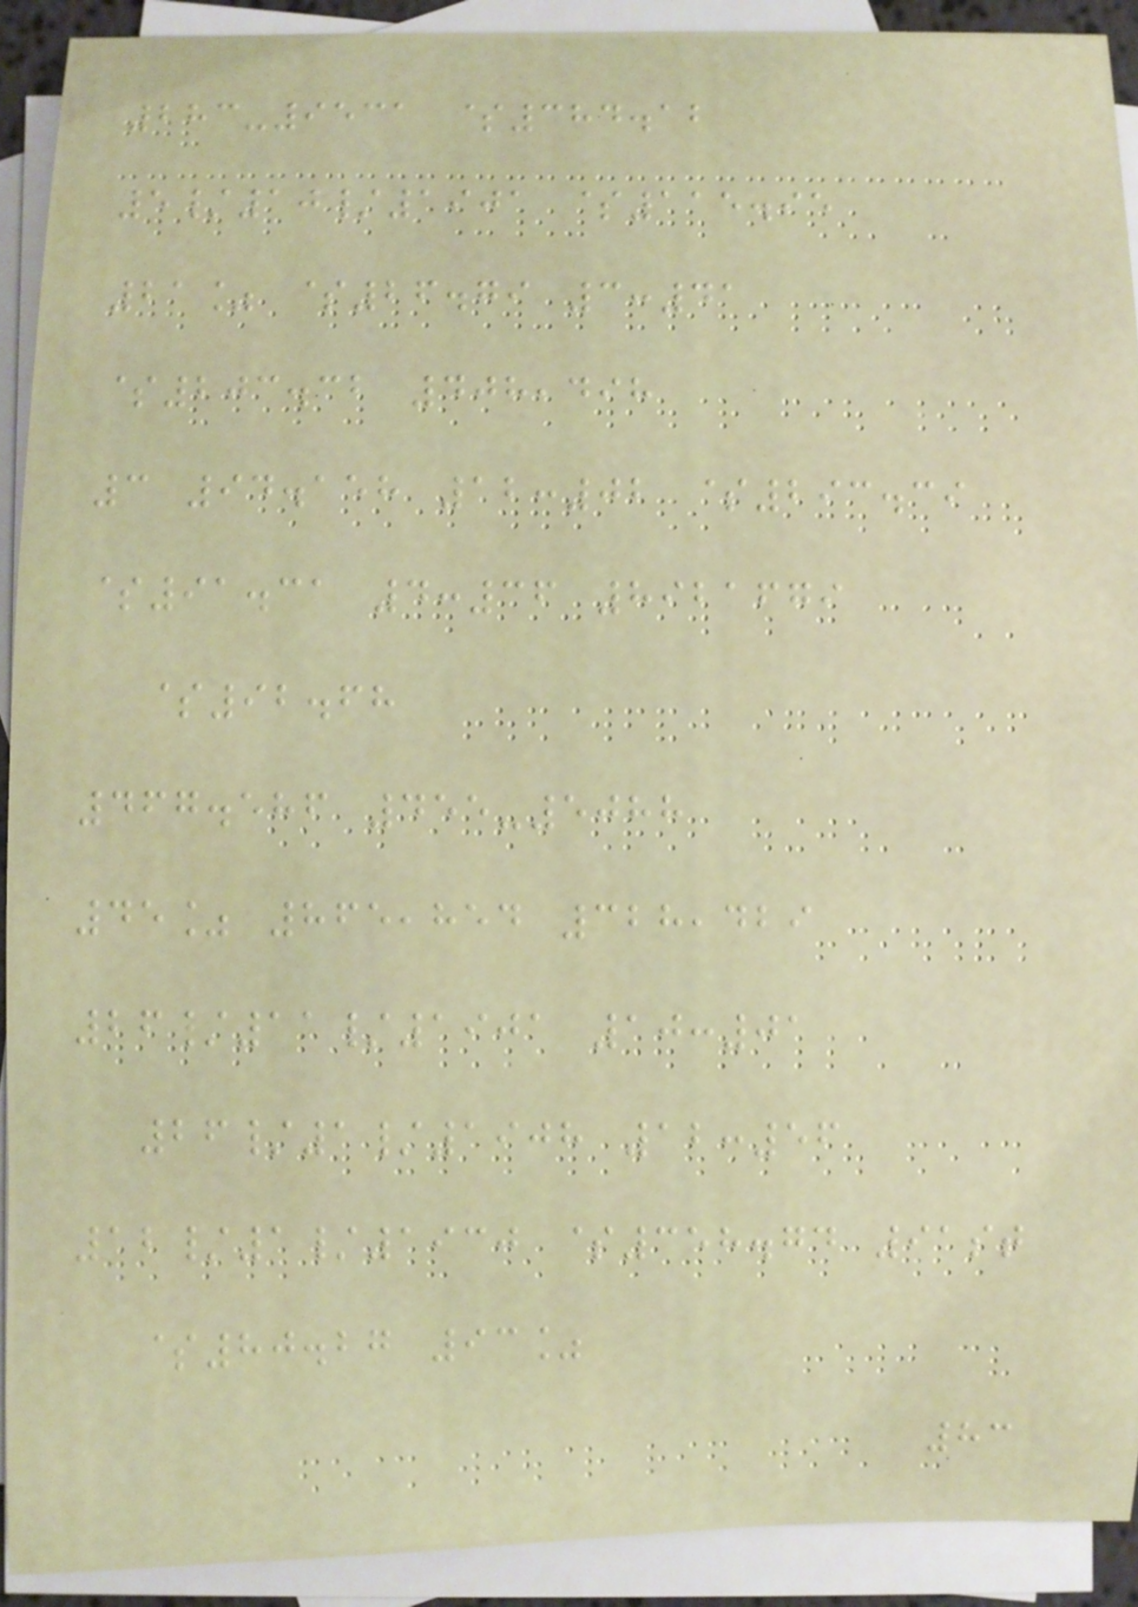283-9531 $384.12
5/10/1901 $115.95
21% $26.79 3:41
$203.32 408,498
3 94.158 12:02 $293.39
$91.31 4:36 8921679
$92.68
467.586 455-5088
45% 865,854 328,429
26/11/1901 10:01
26/1/1908 12:56
12/1/1930 $358.74 91st
$80.27 93%
83
